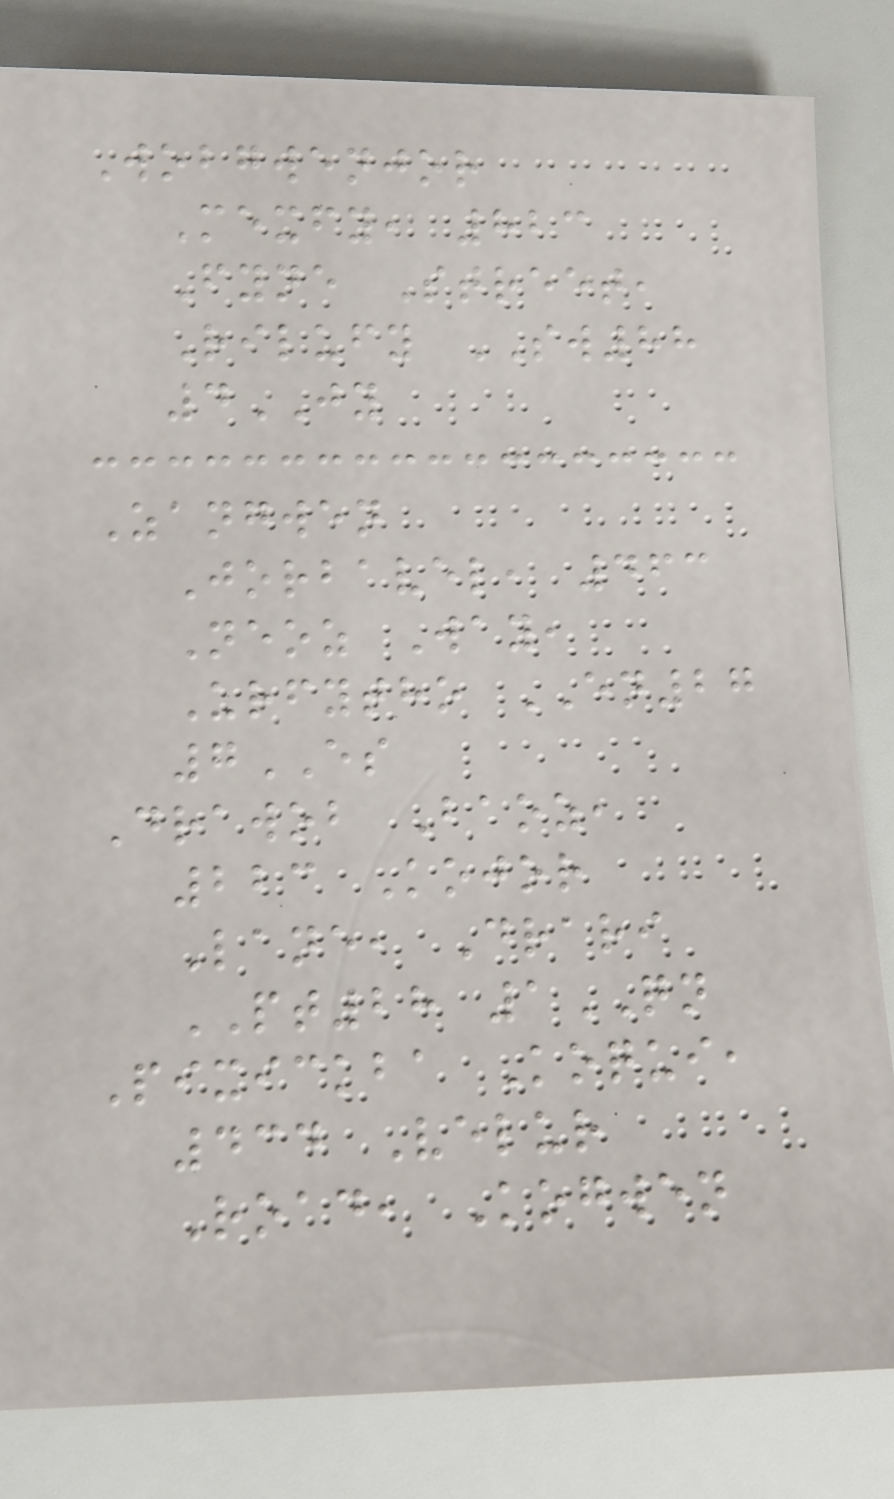Wobgwenjor
Mexfy, 823
Fyne Street,
Rilufy SW88
4JY
Zangwen
Jorbavel, 463
Neoz Way,
Urfytho EN27
7ES
Drawob Baoz,
223 Kojor
Lane, Drari
PT28 1QN
Pixickba Koqui,
434 Velur
Road, Kogwen
